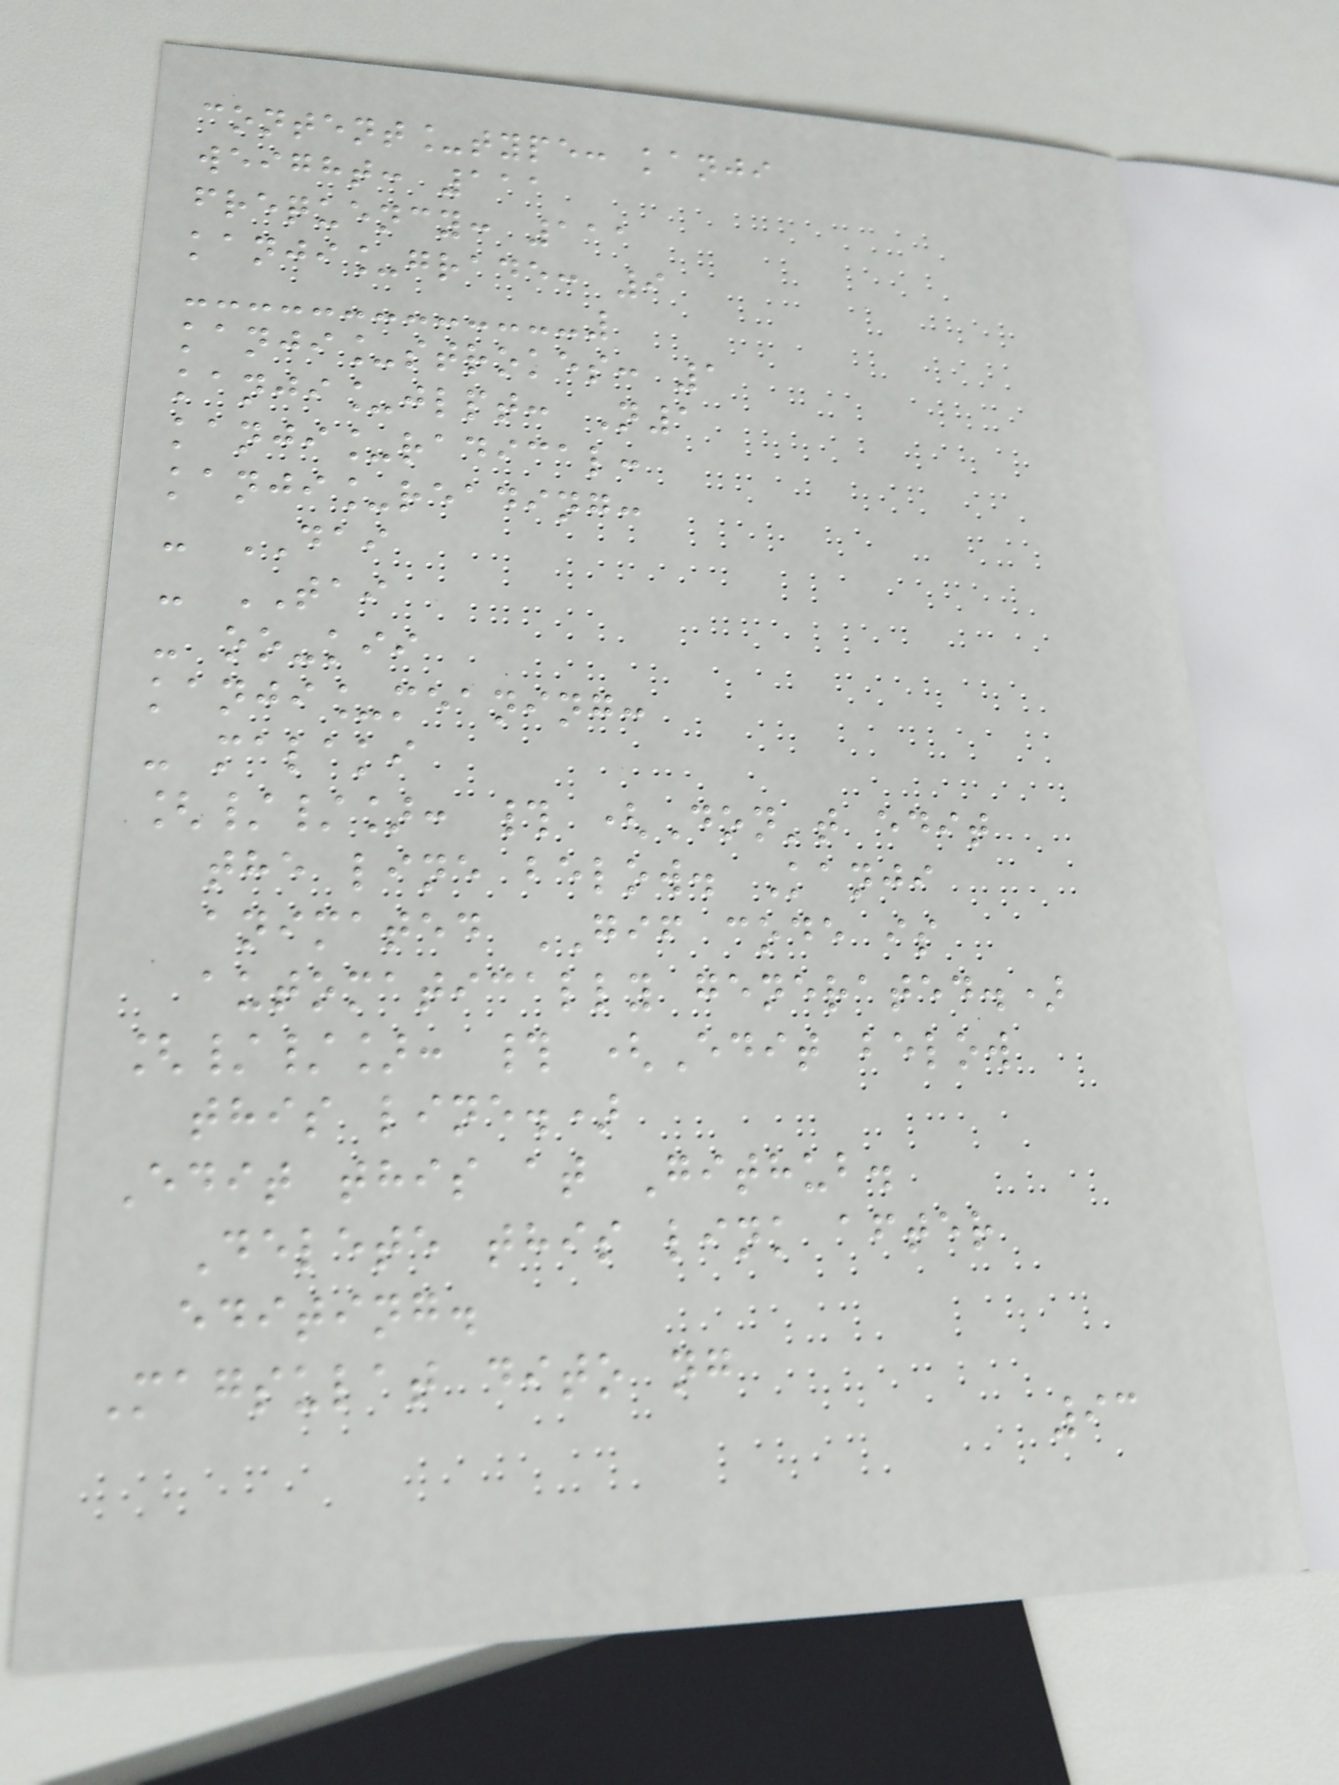content_type: kanji
weight: 111
frequency: 111
kanji_grade: 9
kanji_strokes: 1
kanji_jlpt: N1
kanji_radical:
kanji_reading:
- DAI
- TAI
- oo-kii
kanji_meaning:
- malaki
[//]: # (Don't edit
the line below. Kanji
animated GIF code is
automatically generated.)
[//]: # (Edit below
this line.)
Edit this at Github.
Delete this link after
editing.
Magsulat dito ng
93
